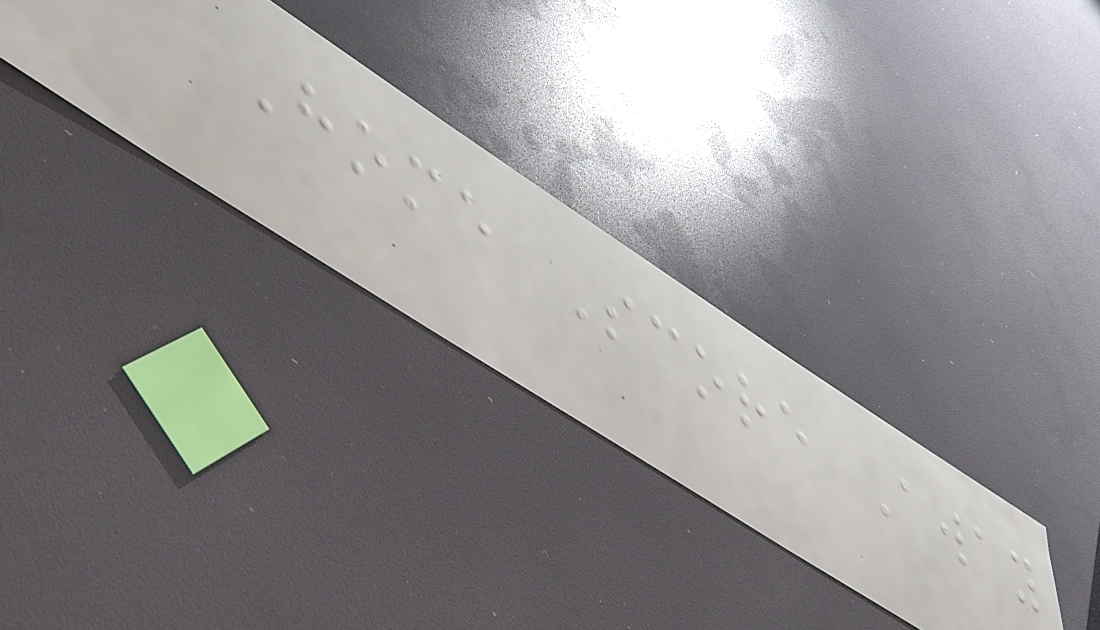Home Score Away
